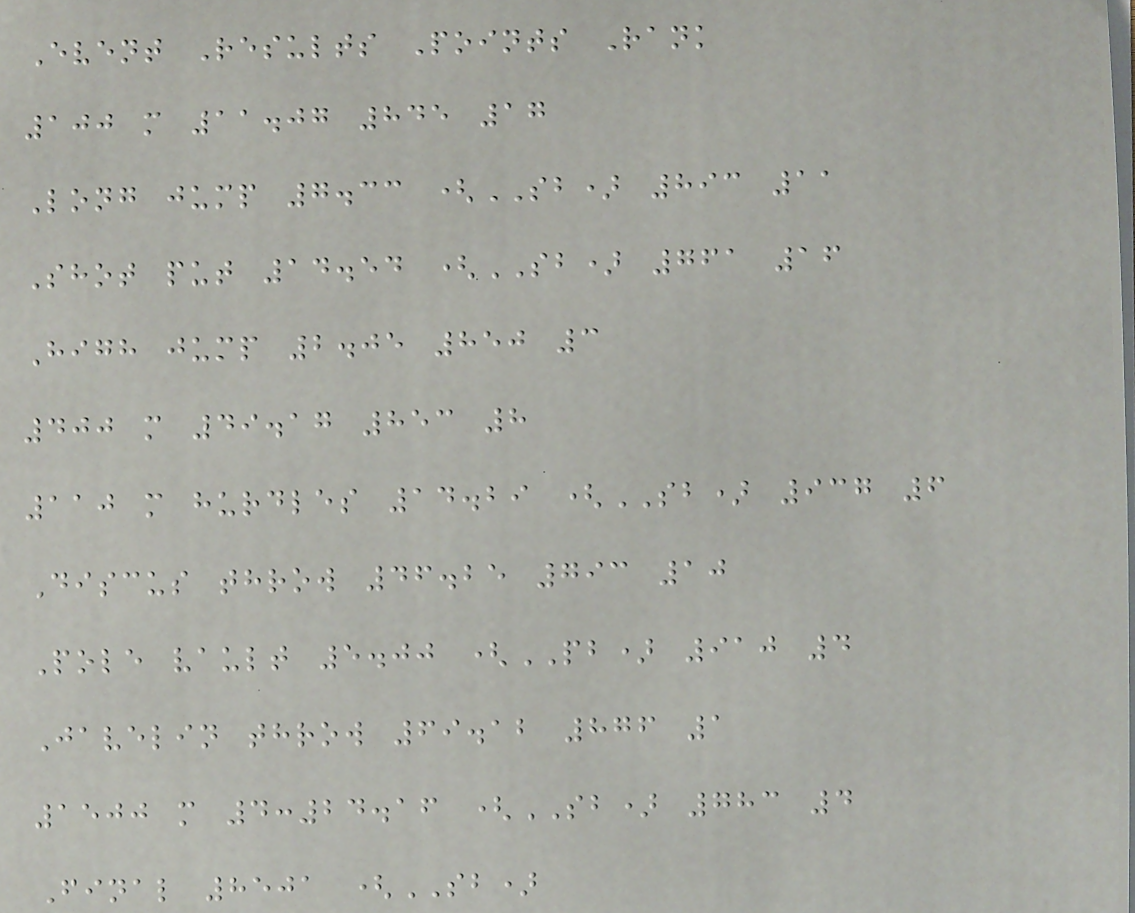Event Results Points Rank
100 m 11.07 845 17
Long jump 7.33 (SB) 893 11
Shot put 14.54 (SB) 761 16
High jump 2.05 850 3
400 m 49.17 853 8
110 m hurdles 14.29 (SB) 937 6
Discus throw 46.25 793 10
Pole vault 5.00 (PB) 910 4
Javelin throw 69.12 876 1
1500 m 4:24.16 (SB) 783 4
Final 8501 (SB)
